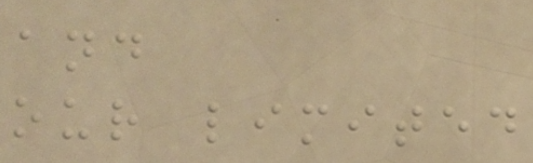and
our limited
